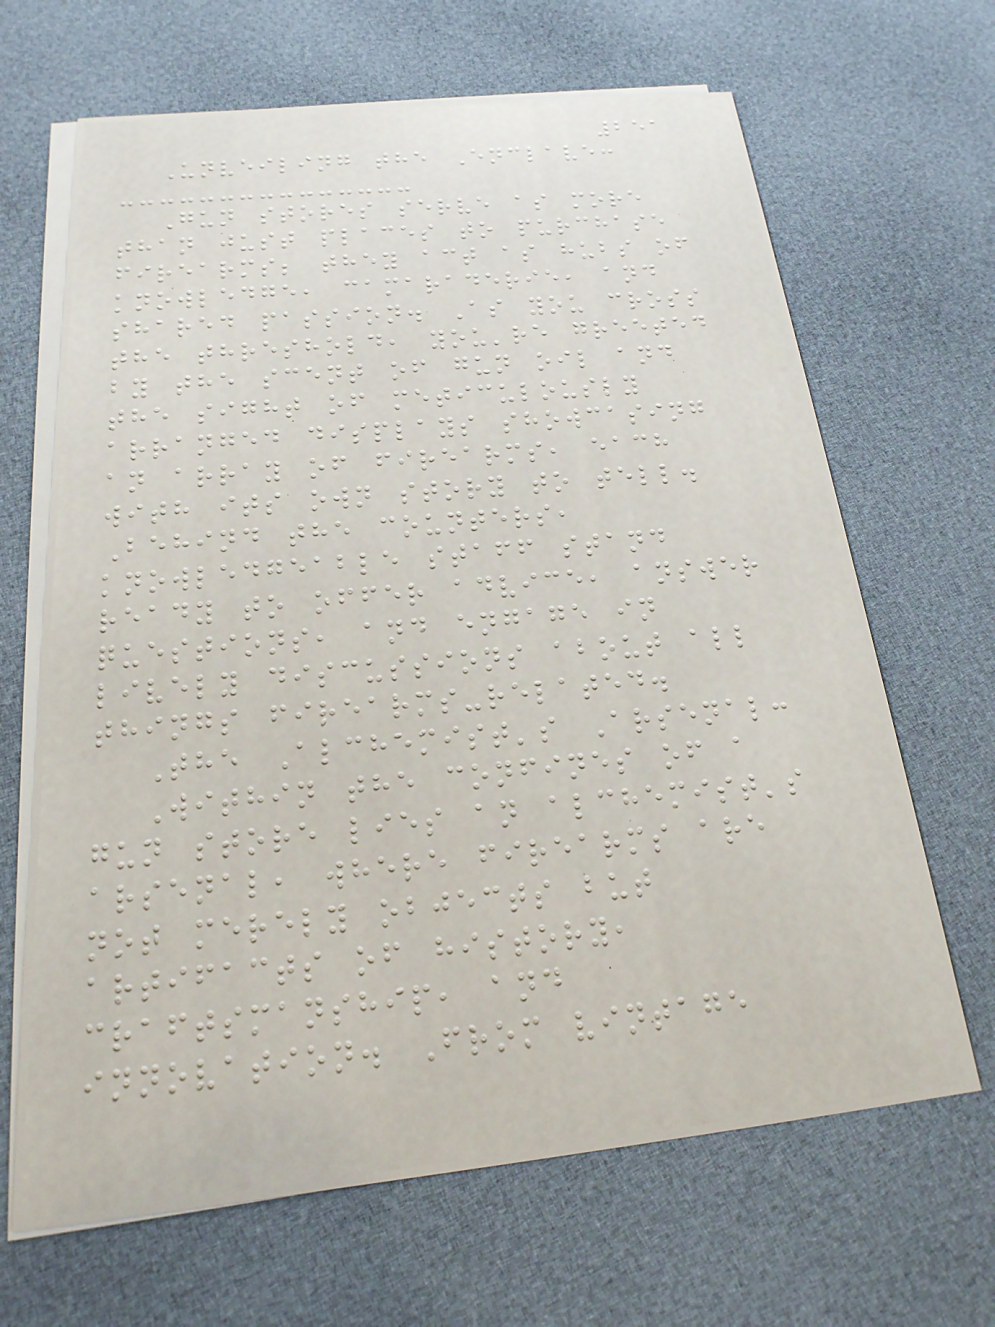251
Unveiling the Enclave:
Gun stores serve as more
than just places to purchase
firearms; they act as hubs of
knowledge, camaraderie, and
shared passion. As you cross
the threshold, you're greeted
by the scent of gun oil and
the sight of meticulously
arranged displays showcasing
an array of firearms, each
with its own story to tell.
Behind the counters,
knowledgeable staff stand
ready to offer advice, answer
questions, and engage in
lively discussions about all
things firearms-related.
The Alchemist's Arsenal:
Within the confines of a
gun store lies an alchemist's
arsenal, where firearms are
not merely objects but
artifacts of history,
craftsmanship, and
innovation. From vintage
